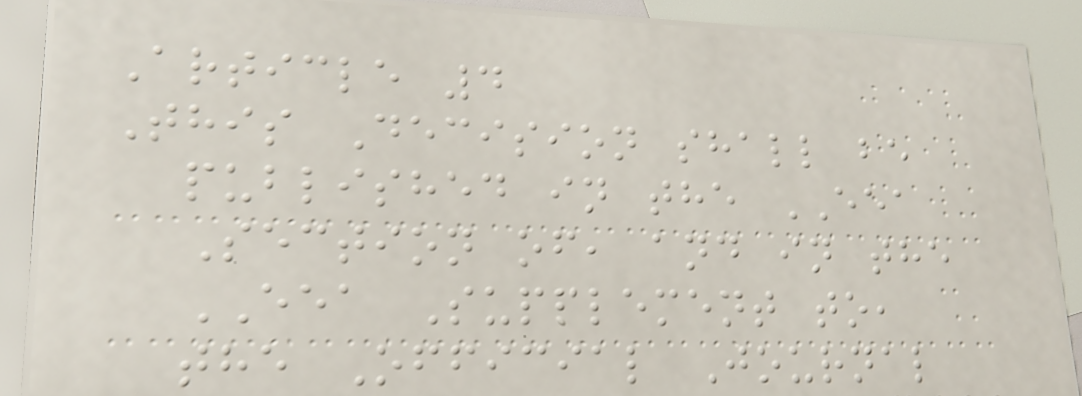Article 4
This Decision shall be
published in the EEA
Section of, and in the
EEA Supplement to,
the Official Journal
